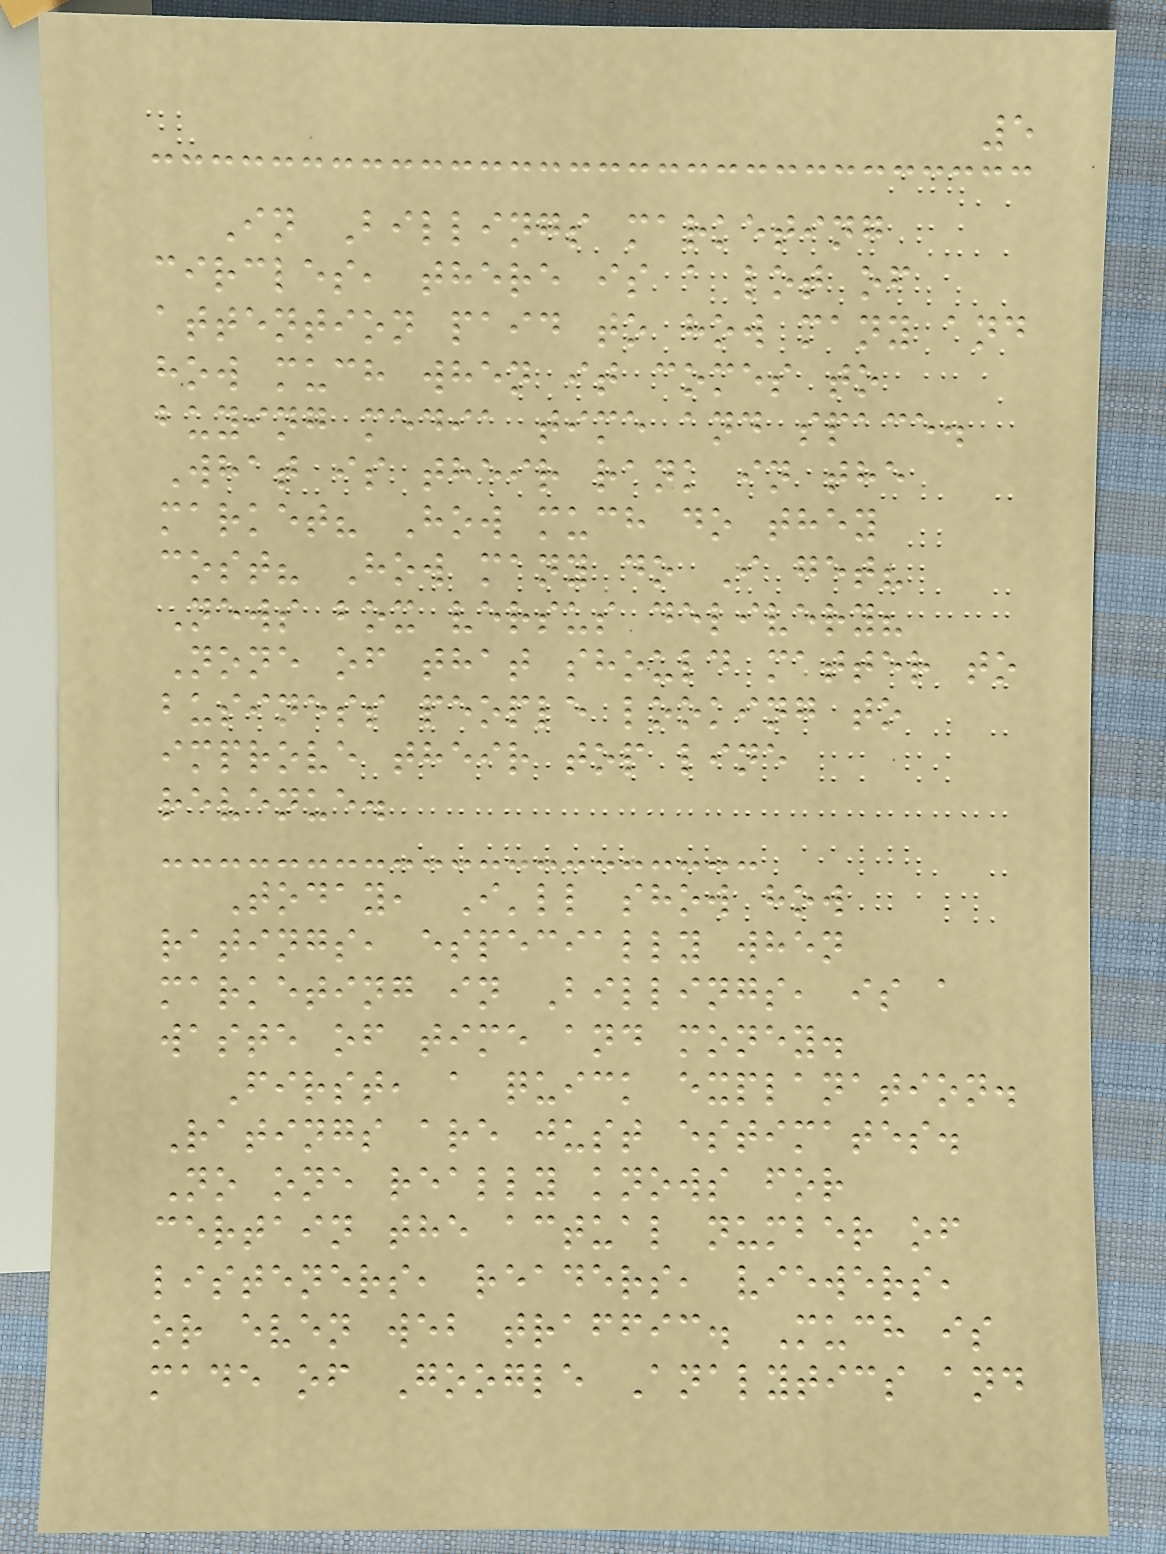5
In Billings marketing
circles, there is a lot of
attention paid to how many and
how much when it comes to
buying media time and space.
What is their rank in the
market? How much do they
cost? How many do I get?
News box versus delivery?
None of that should matter to
business people looking to
improve their top line
revenue.
Today, I'll show how
ratings, especially when
marketing in Billings, is a
waste of time and money.
First, a quick explanation.
Ratings are just estimates.
No one really knows for
certain the actual number of
listeners, readers, viewers,
or even web traffic. Much is
made of Google Analytics and
